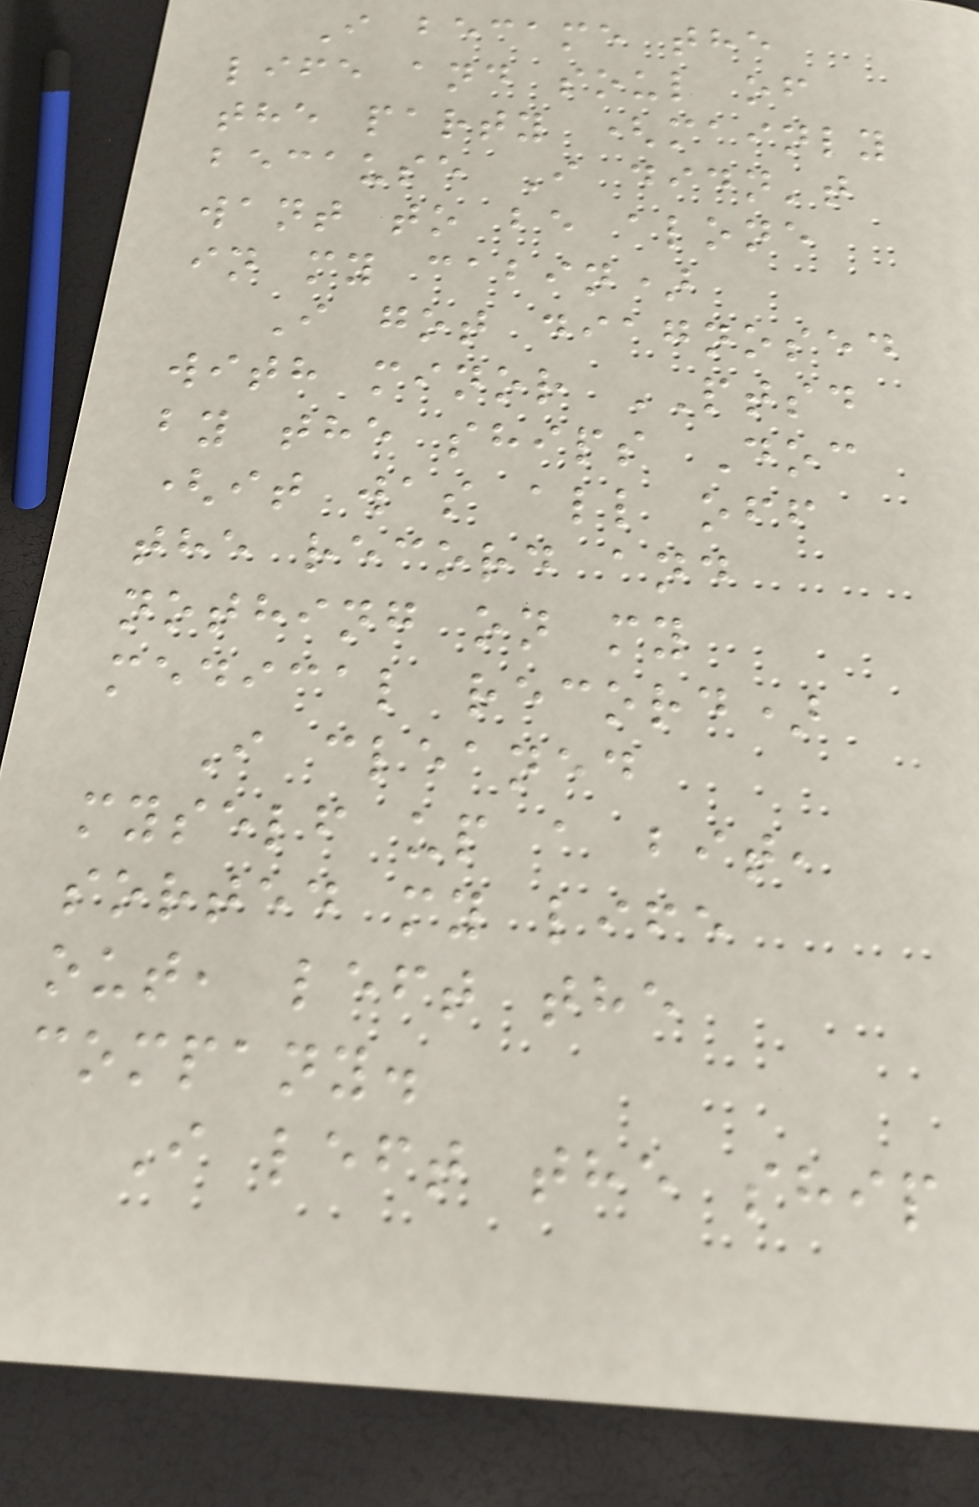I became the
life and soul of
the party (mainly
because I didn't
want to be alone
in my cabin)
I got diagnosed
with minor PTSD
by the ships Doc
(it was all off
the record and
nothing on my
medical record)
I cleaned
myself up a bit,
sorted my life
out, left the
company.
I left the ship
